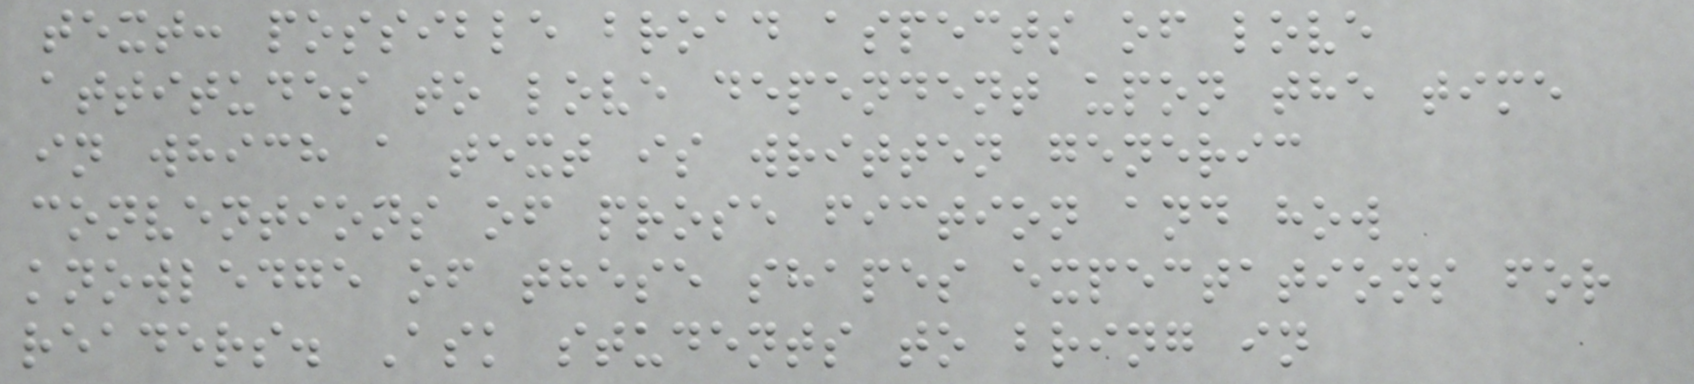text: possible broad aspects of love
attitudes to love dependent upon the time
in which a text is written generic
conventions of prose fiction and how
knowledge of these shapes expectations for
readers. Ask students to bring in
